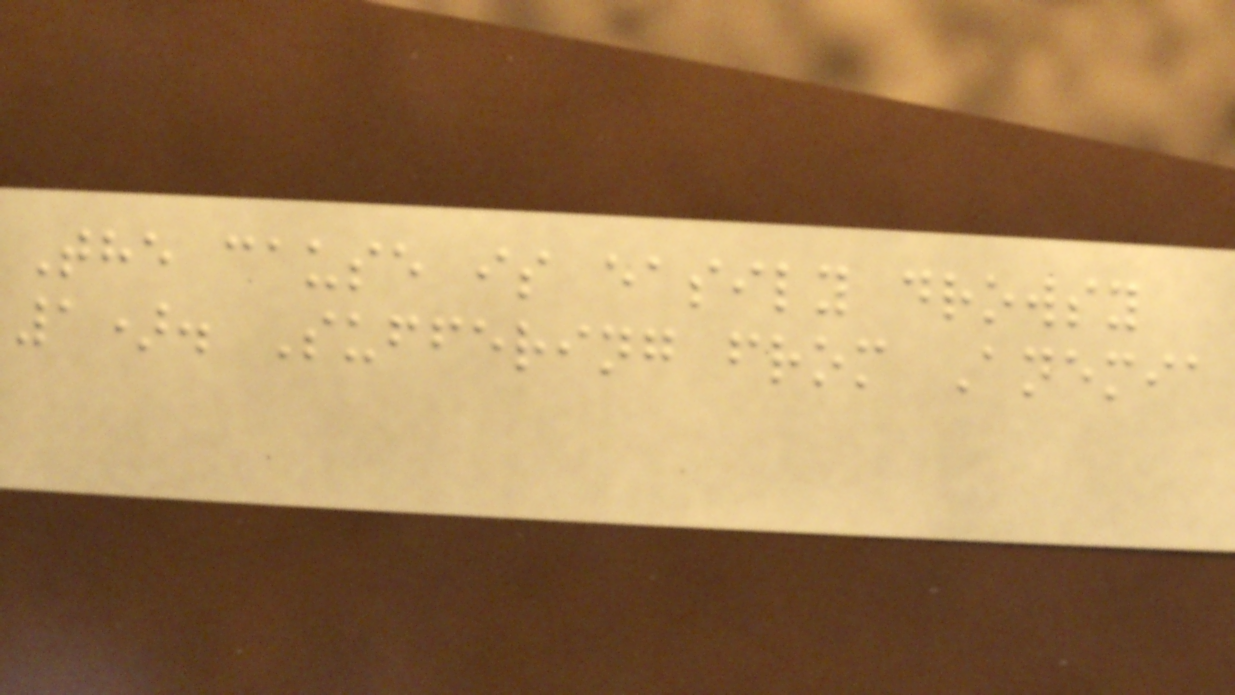The cause is easily drowsy
1). Suffering from Anemia
